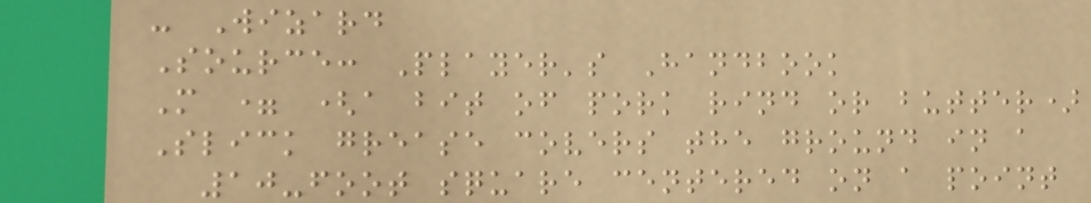- Wizard
Source: Player's Handbook
M = (a bit of pork rind or butter)
Slick grease covers the ground in a
10-foot square centered on a point
